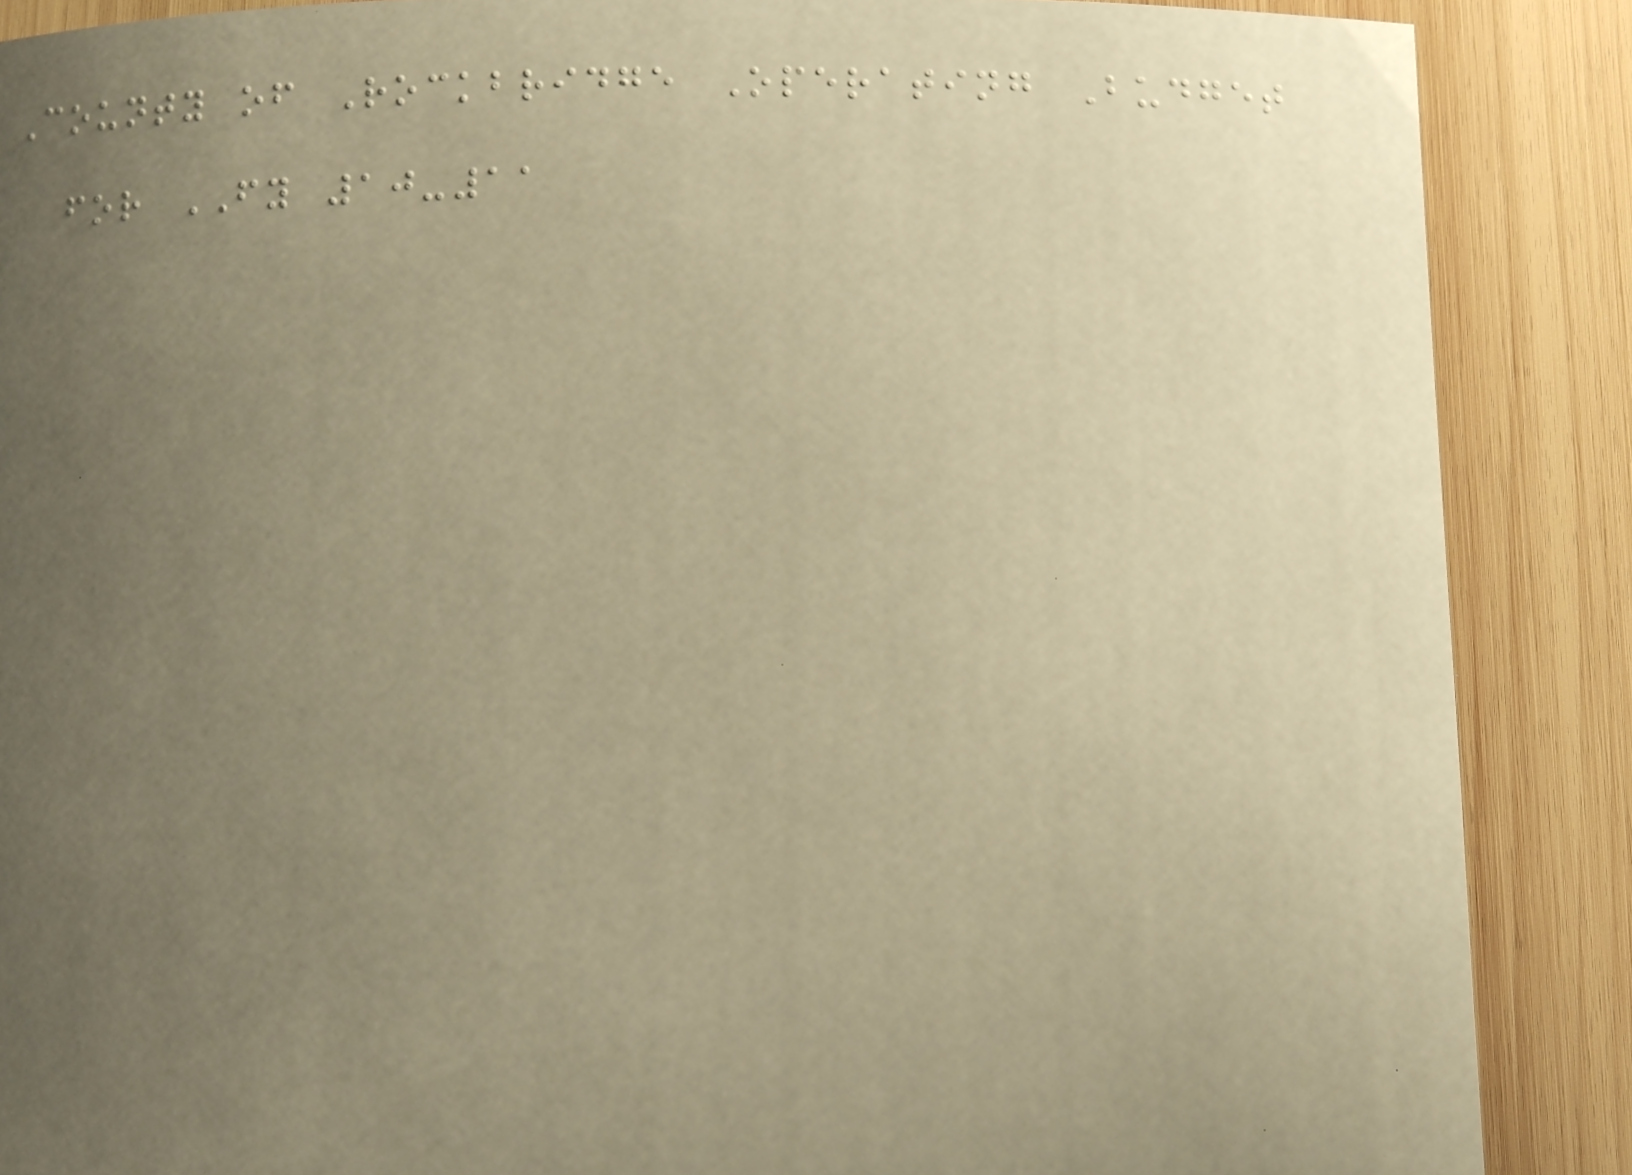County of Rockbridge Operating Budget
for FY 10-11
